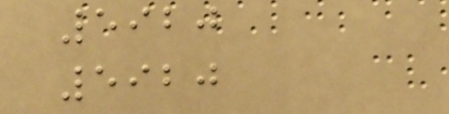5920
5920
